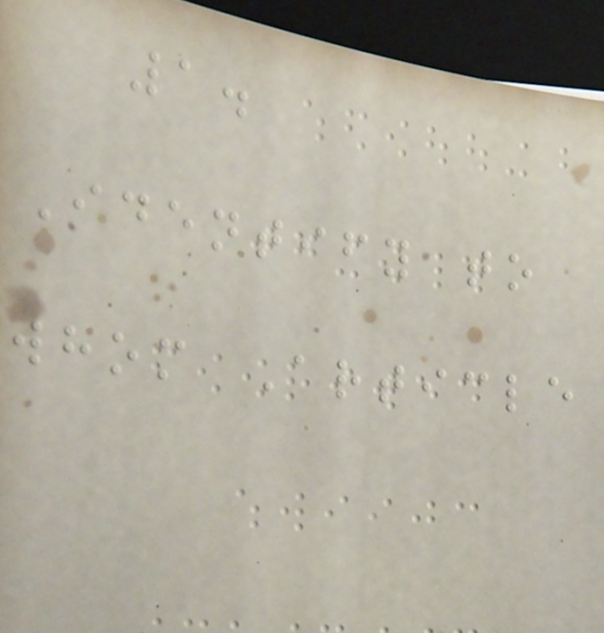1.
Identify to
whom Article
